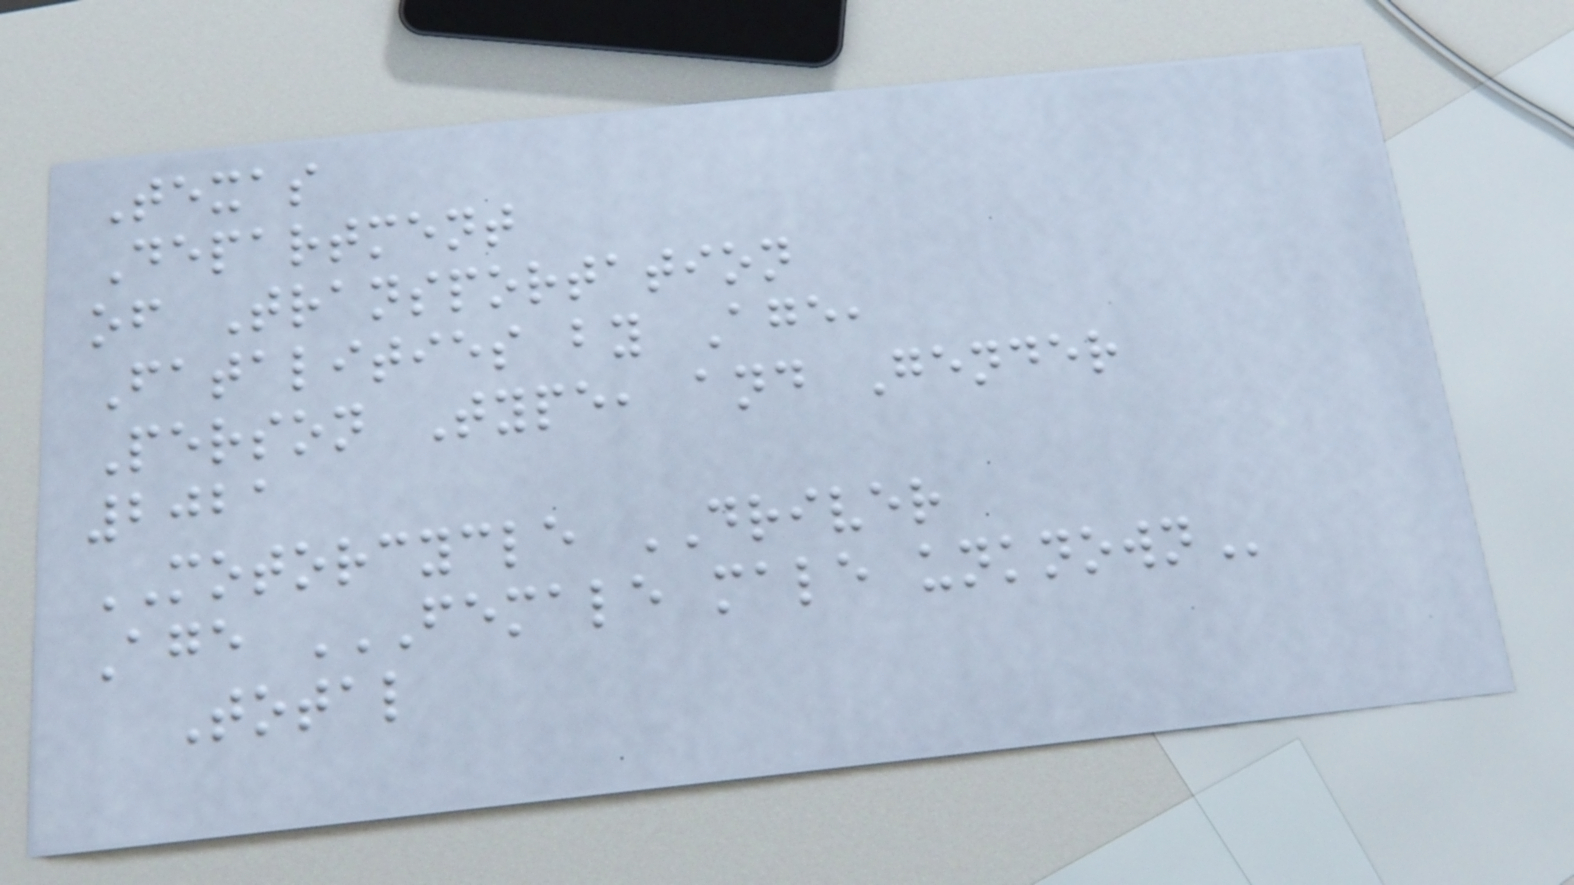Texas
Department
of Transportation
Fatalities by Age,
Person Type, and Gender
2021
MOTORCYCLE DRIVER
Age FEMALE MALE UNKNOWN
Total
